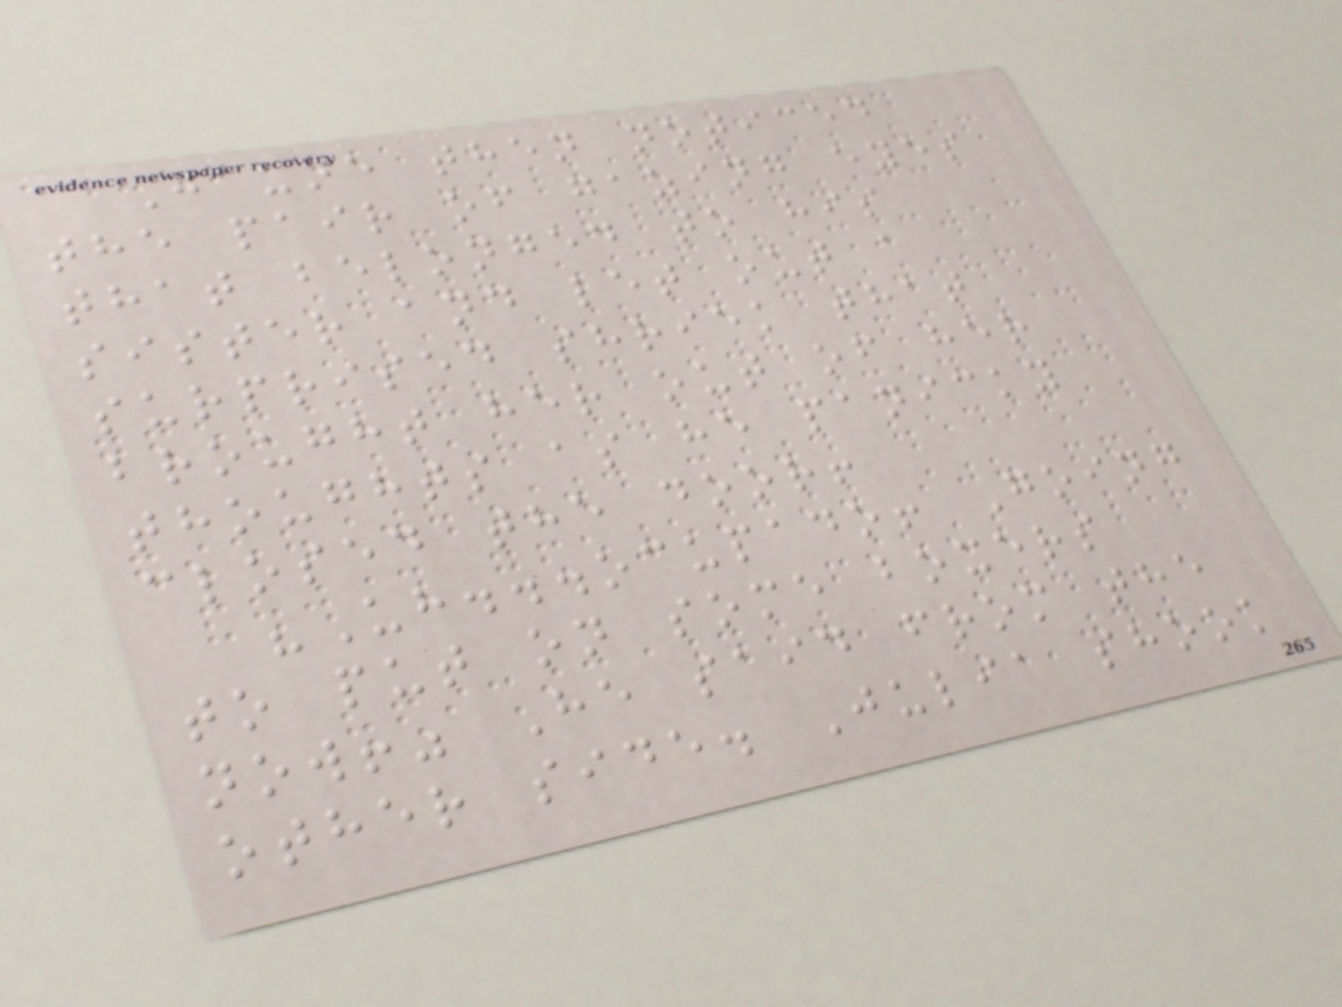Jaune then noticed
the pair of gazing eyes
that belonged to his
sister and let out a
surprised shriek that
brought her out of her
thoughts as he panicky
closed the door!
"Uh...ocupado! Going
to put on some boxers
now!" He said from the
other side. Julia shook
